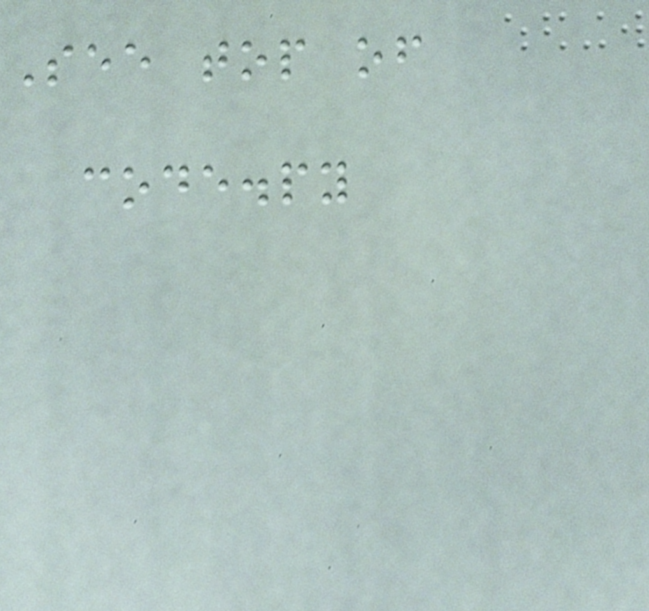See top of
code.py
